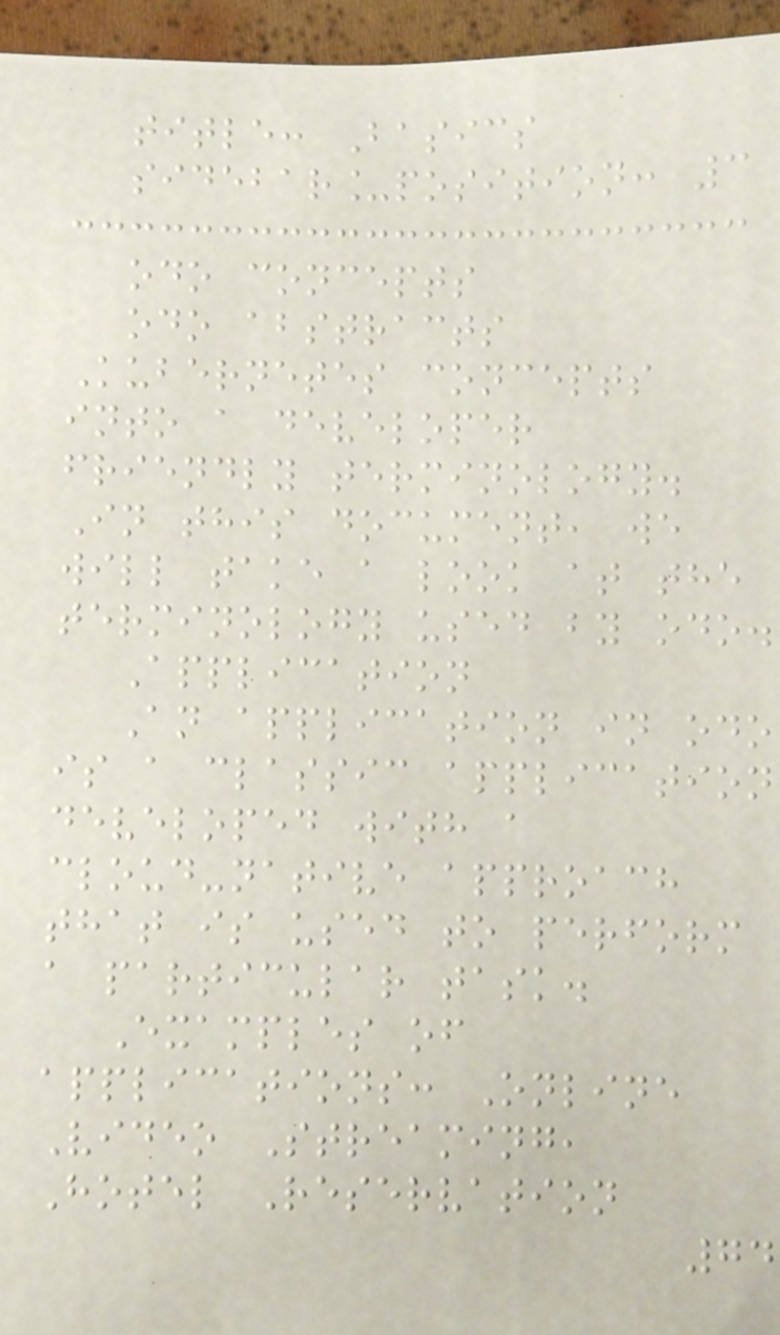title: Basics
sidebar_position: 3
odo concepts
odo abstracts
Kubernetes concepts
into a developer
friendly terminology.
In this document, we
will take a look at the
terminology used by odo.
Application
An application in odo
is a classic application
developed with a
cloud-native approach
that is used to perform
a particular task.
Examples of
applications: Online
Video Streaming,
Hotel Reservation
74
